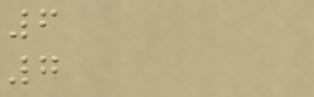6
7
